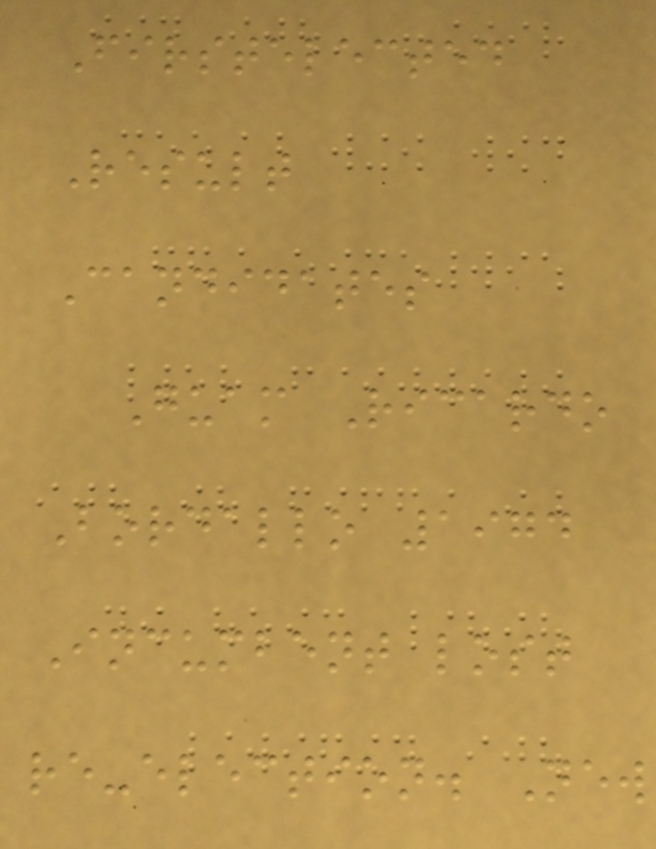Firstelected
Result
Candidates
Guam Ricardo
Bordallo 1974
Incumbent lost
re-election. New
